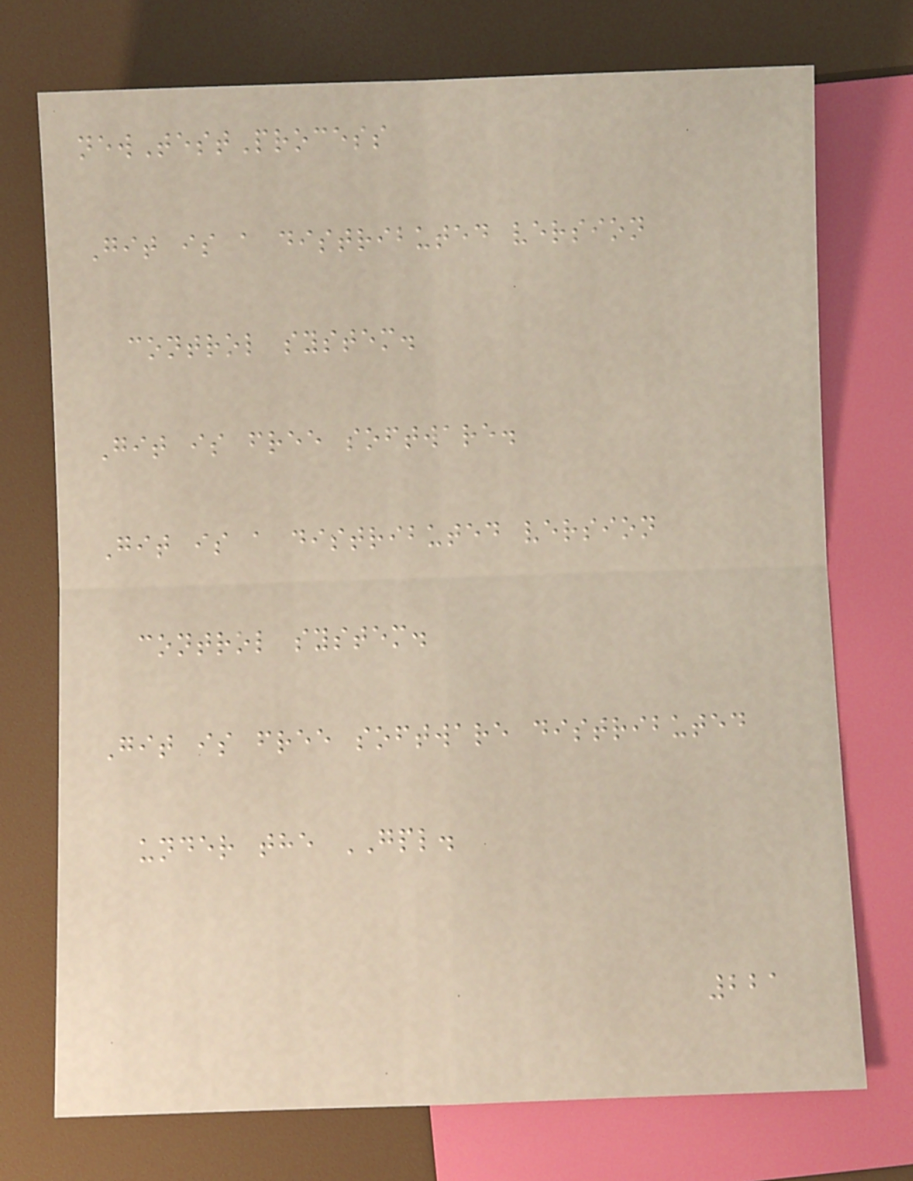newTestProcess
Git is a distributed version
control system.
Git is free software.
Git is a distributed version
control system.
Git is free software distributed
under the GPL.
221
